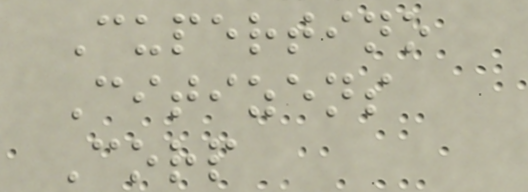Cupertino
Citizens
Corp
